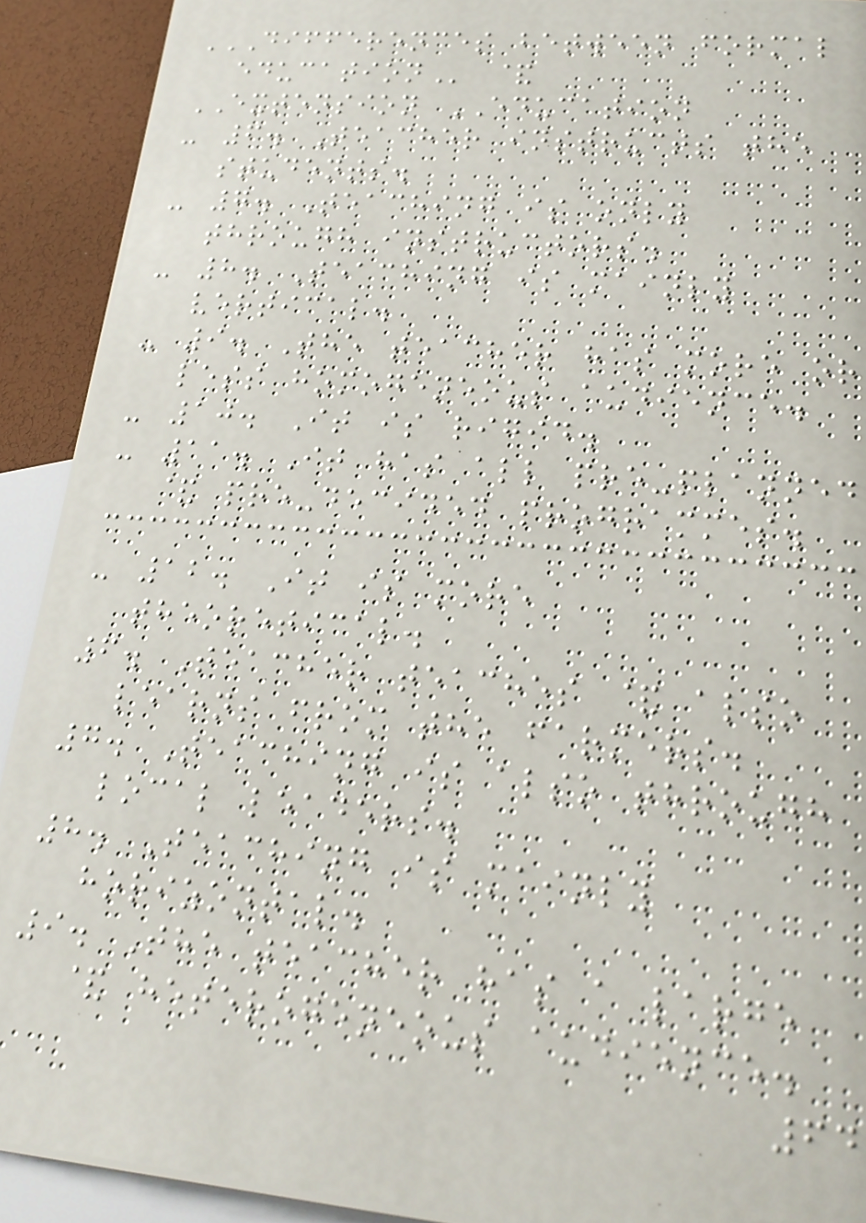DIFFERENCES BETWEEN FORMAL
EDUCATION &
EXTENSION EDUCATION
- 6. Teacher instructs the
students.
- 7. Teaching is only
through instructors.
- 8. Teaching is mainly
vertical.
- 9. The teacher has more or
less homogeneous audience.
- 10. It is rigid.
- 11. It has all pre-planned
& pre-decided programmes.
- 12. It is more
theoretical.
6. Teacher teaches & also
learns from the farmers.
7. Teaching is also through
local leaders.
8. Teaching is mainly
horizontal.
9. The teacher has a large
& heterogeneous audience.
64
